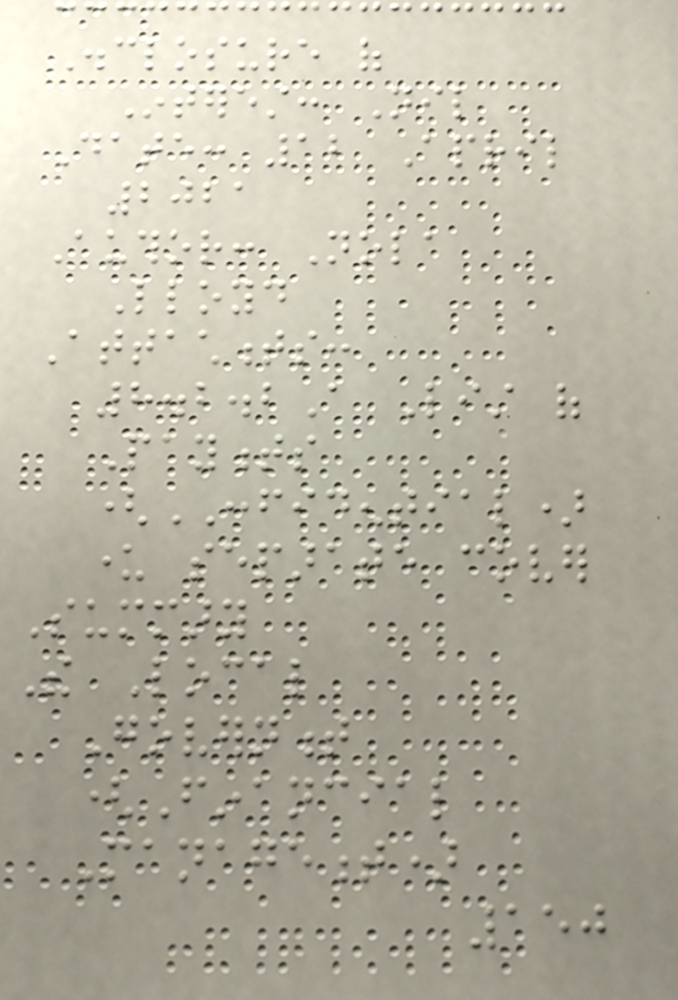Disclosure of
Interest: Nil
Date: 12 April
2021
Author: Nola
Lloyd
Attachments:
8.2.2A List of
Payments
(CONFIDENTIAL)
under separate cover
Summary
The Local
Government
(Financial
Management)
150
